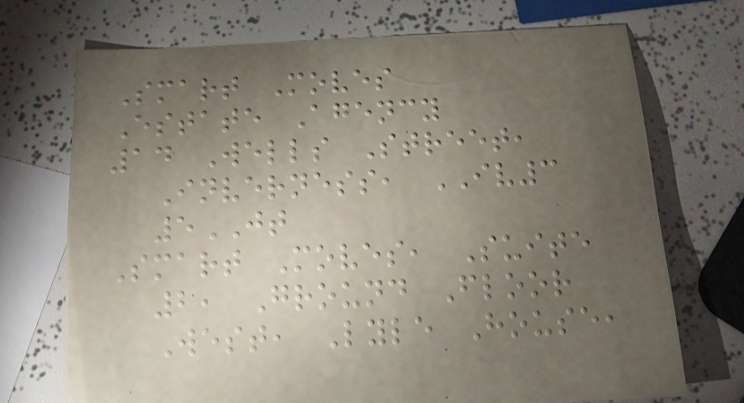Smart Moves
Estate Agency
14 Wells Street,
Inverness, IV3
5JT
Smart Moves, Suite
2, Ground Floor
West, Lyle House,
